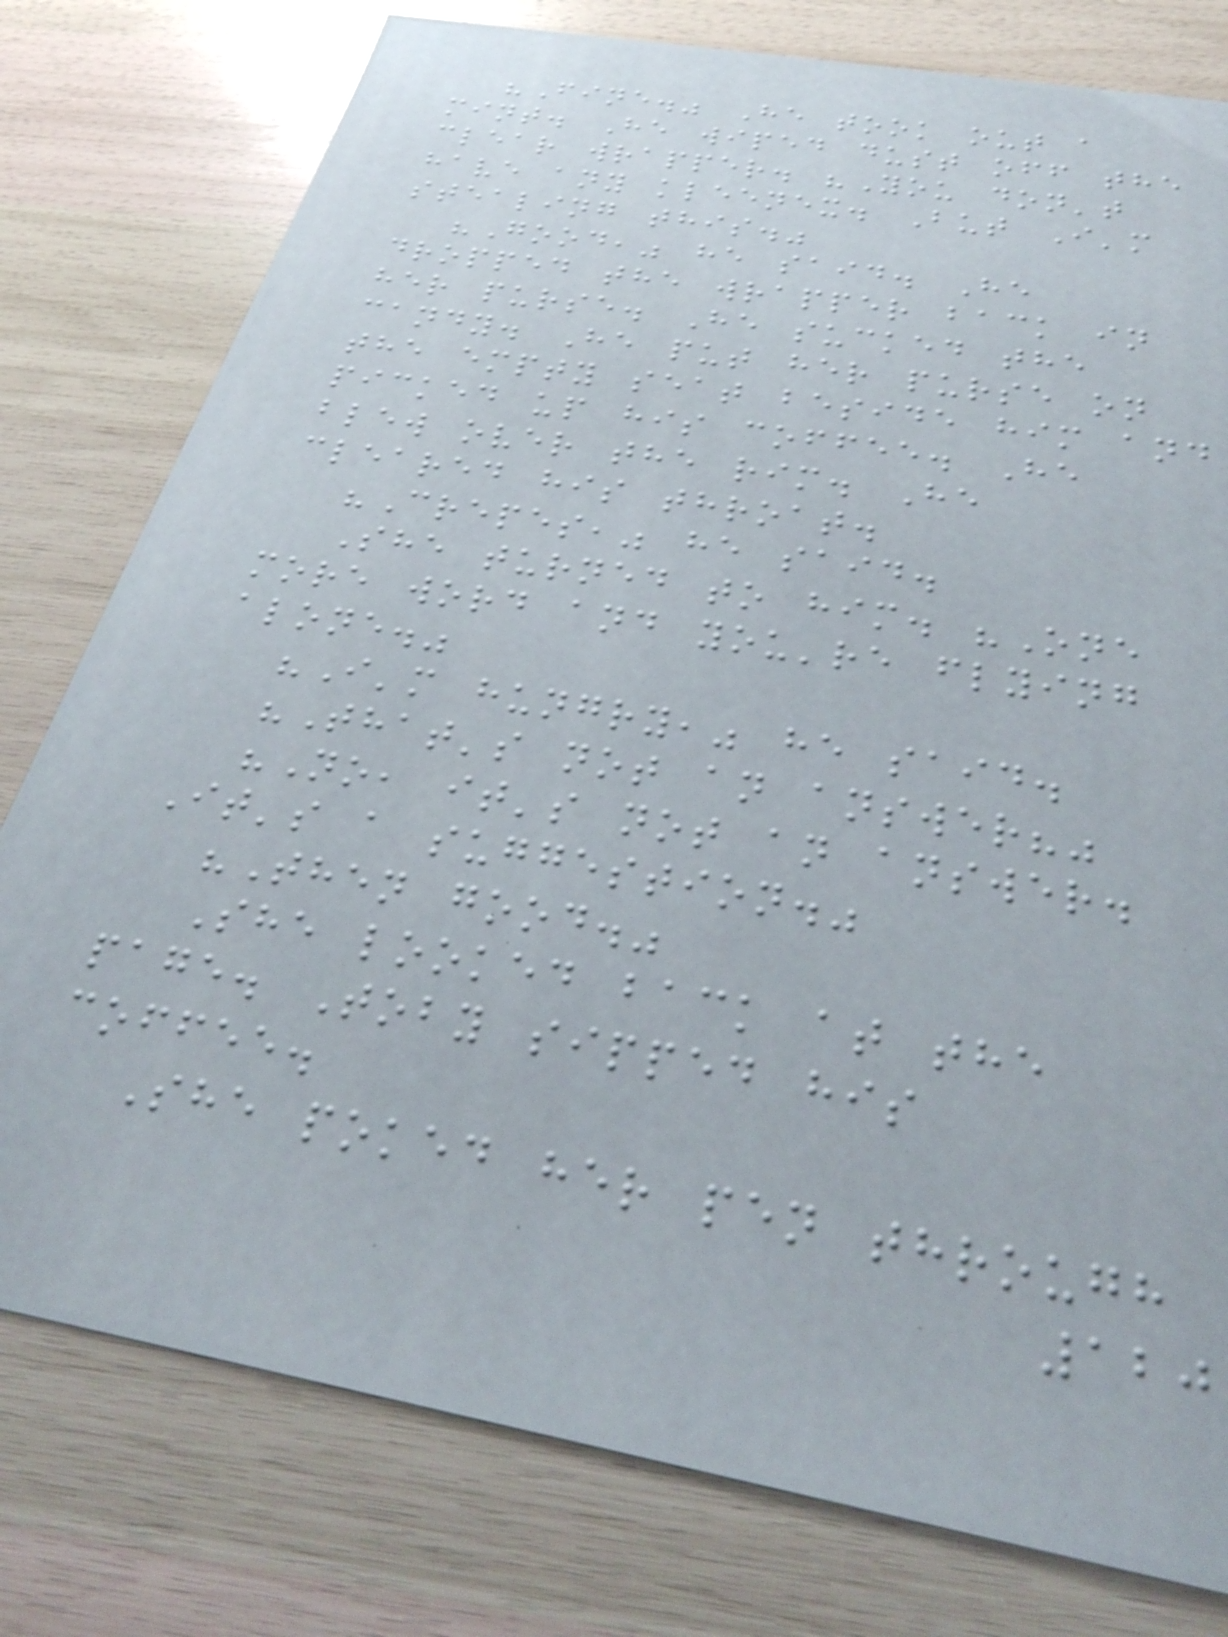"Fine." He took out a
mint. He wiped dust off the
clear wrapper. "You don't
have any kleenex. But I'm
stealing this."
"Good," he said. He
dropped the wrapper back in
her purse. He sucked the
candy. He put her purse on
the empty seat beside him and
picked up his coffee. He
blew over the rim. He
cleared his throat.
"Crepes," he said.
She turned to him. "One
more word and you're flying
alone."
"I'm hungry," he said.
"That's not an answer?"
"No, it's not an answer.
It's a suggestion."
"Then good."
She looked back at the
page. Toby sipped his
coffee.
She poked her pen through
120
